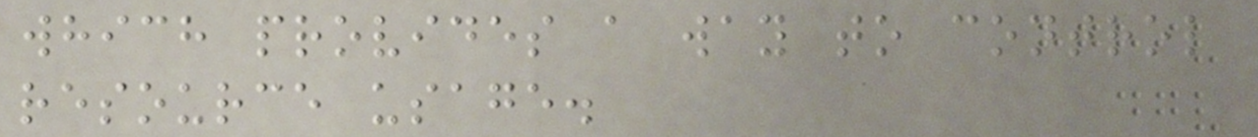which provides a way to control
resource usage.
